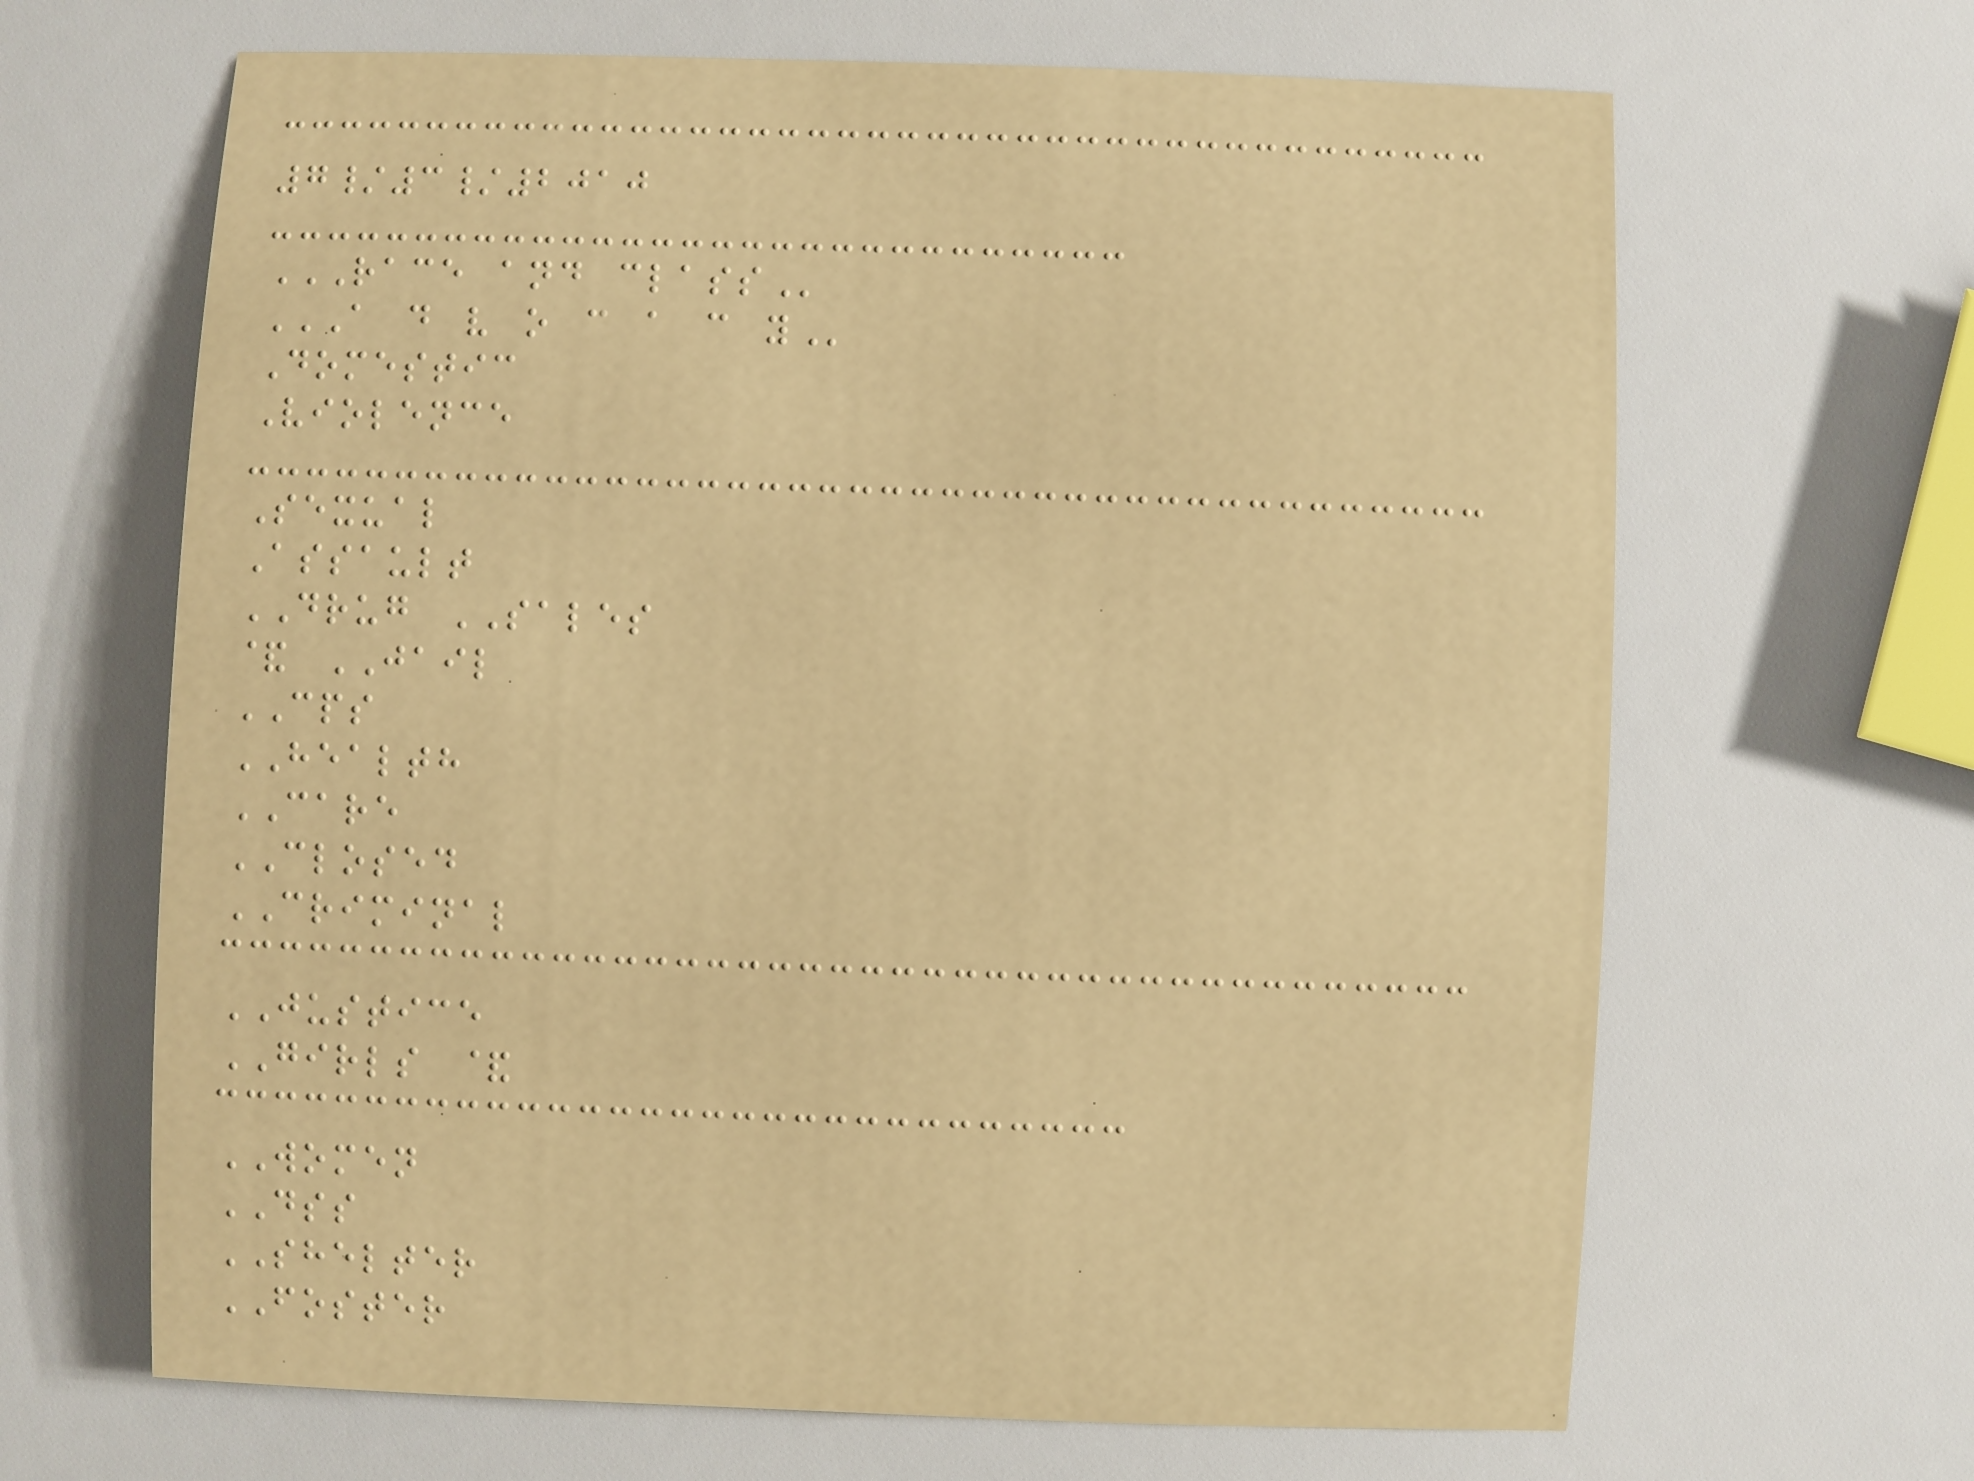7/3/2010
RACE AND CLASS
A D V O C A C Y
Domestic
Violence
Sexual
Assault
DRUG SALES
& JAIL
CPS
HEALTH
CARE
CLOSED
CRIMINAL
JUSTICE
GIRLS &
WOMEN
DSS
SHELTER
FOSTER
